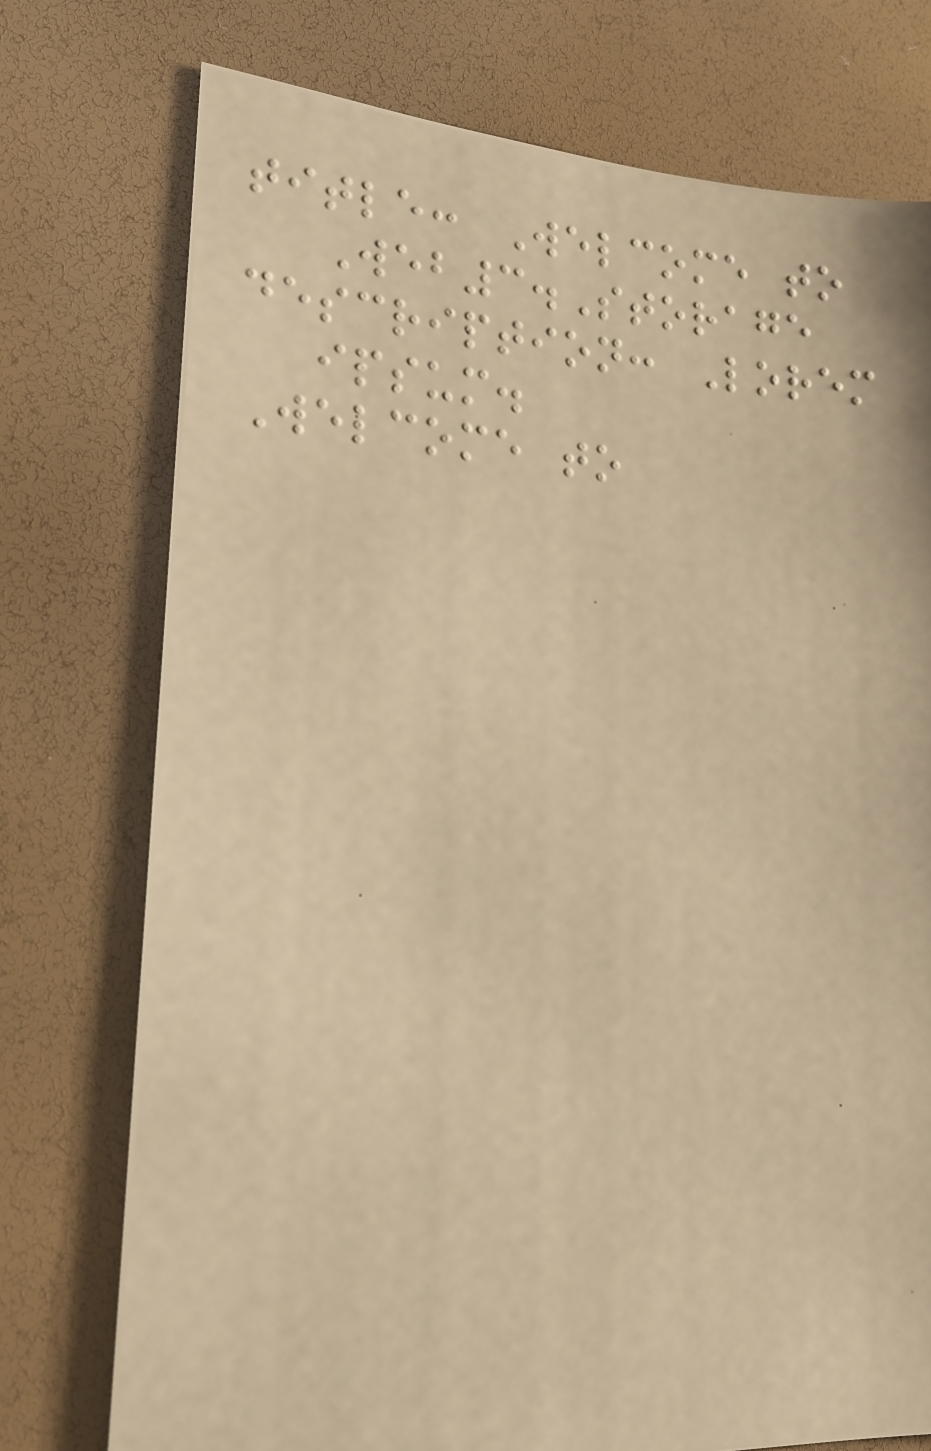title: Welcome to
Web3.Storage
description: Lorem
ipsum.
Welcome to
